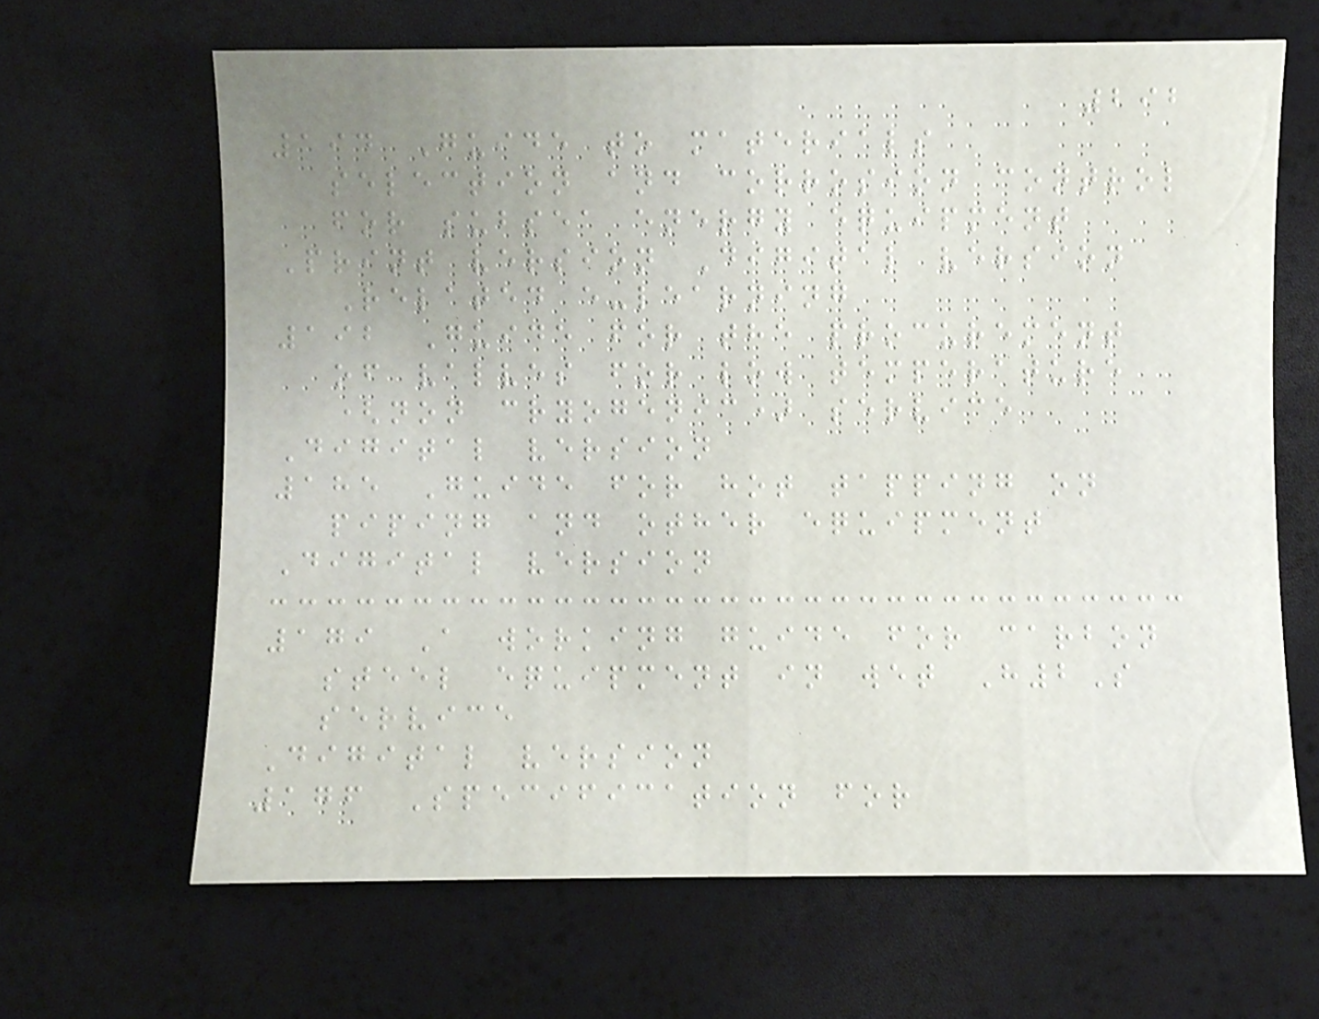292
194 Guide to materials
selection and corrosion control
for subsea energy equipment
Print version Digital version
Related e-learning
192 Guide for the procurement
of valves for low temperature
(non cryogenic) service
Digital version
185 Guide for hot tapping on
piping and other equipment
Digital version
179 A working guide for carbon
steel equipment in wet H2S
service
Digital version
176 Specification for
